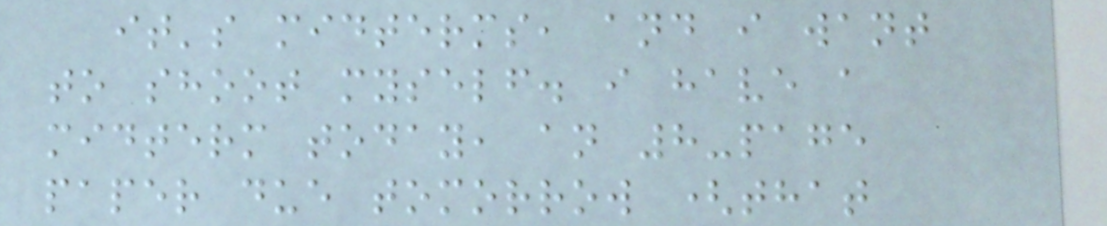it's midterms, and i want
to shoot myself. i have a
midterm today, an 8-page
paper due tomorrow (that
